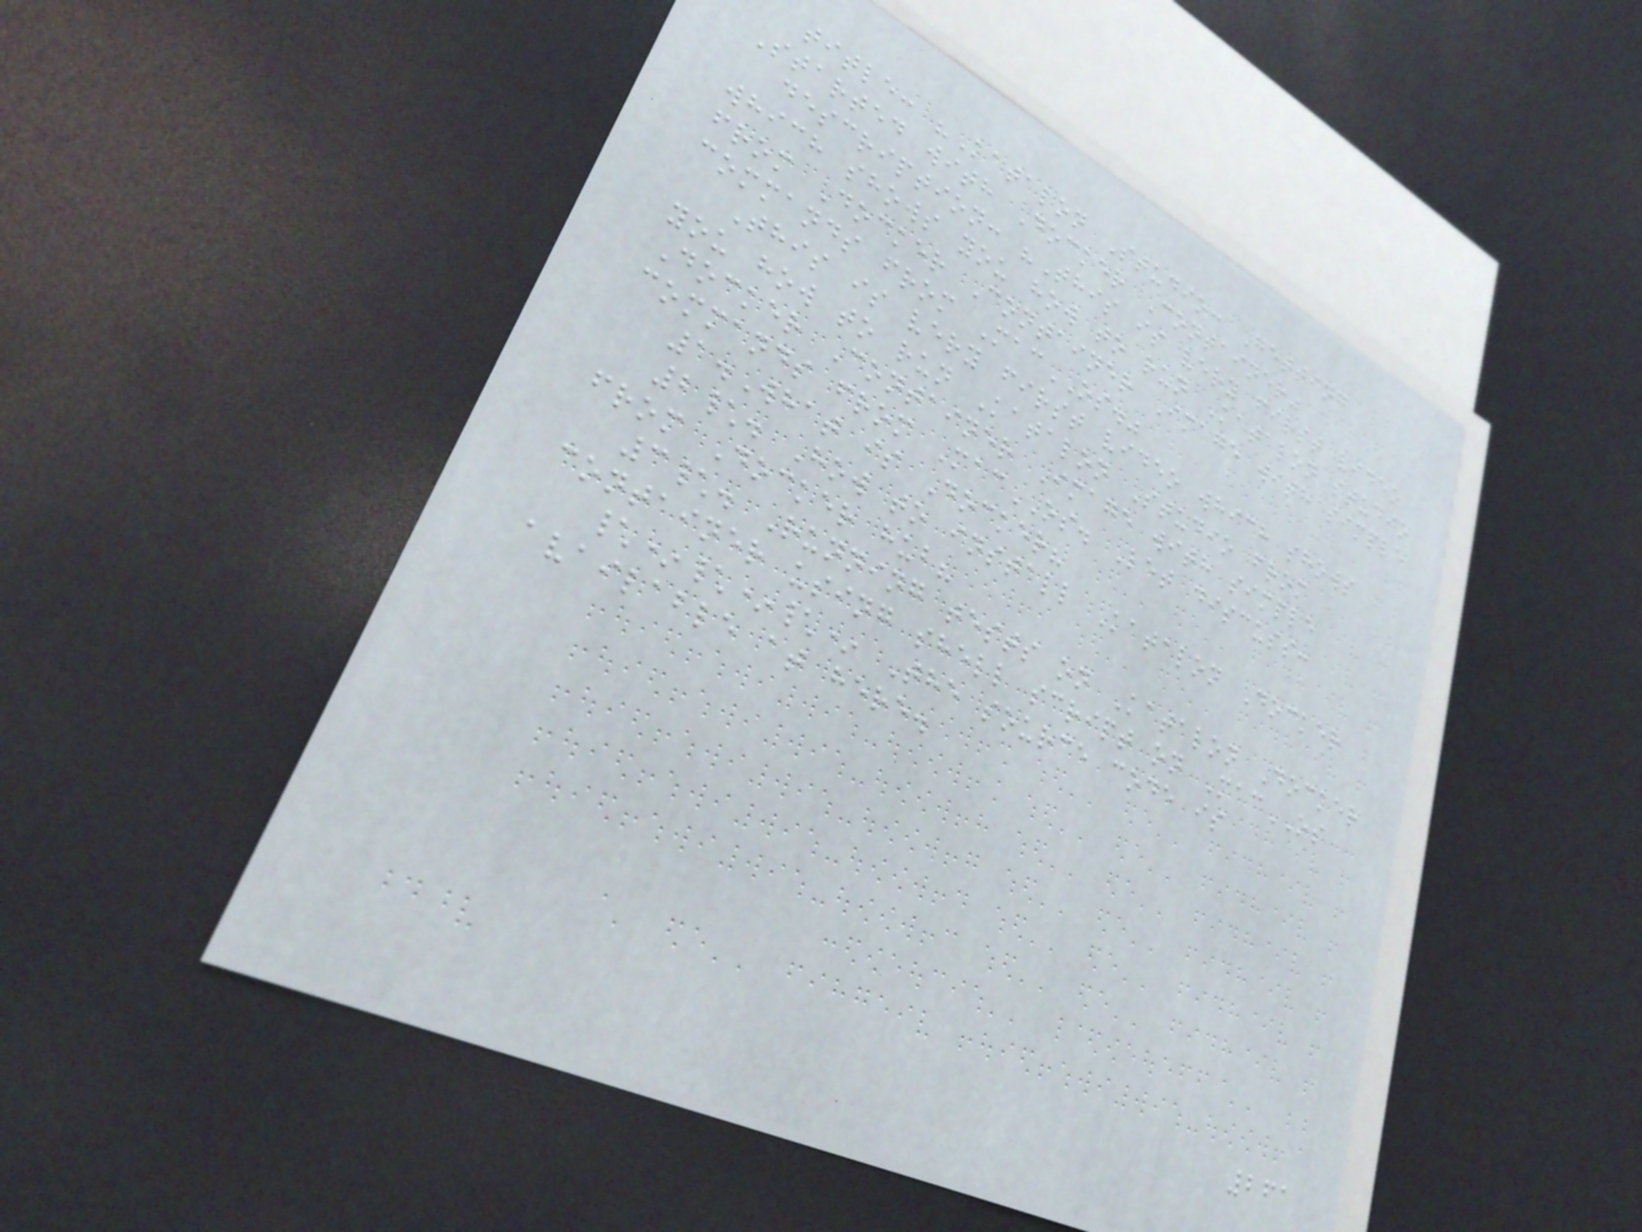title: "Katalon Studio: Getting
Started with Docker Container"
description: "This is very first video
which shows you how to run Katalon studio
from Docker Container Image with simple
commands from MacOS."
This is very first video which shows
you how to run Katalon Studio from
Docker Container Image with simple
commands from MacOS. Let discuss:
1.What is Docker?
2\. How to install Katalon Docker
from Docker hub?
3\. Running tests on Katalon Docker
container using shell script on MacOS
\*\*\* The source code is
available at here.
261
